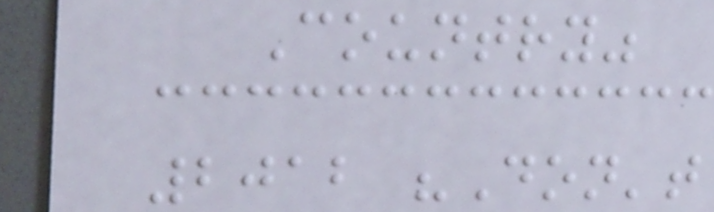Country"
2012 "Don't
